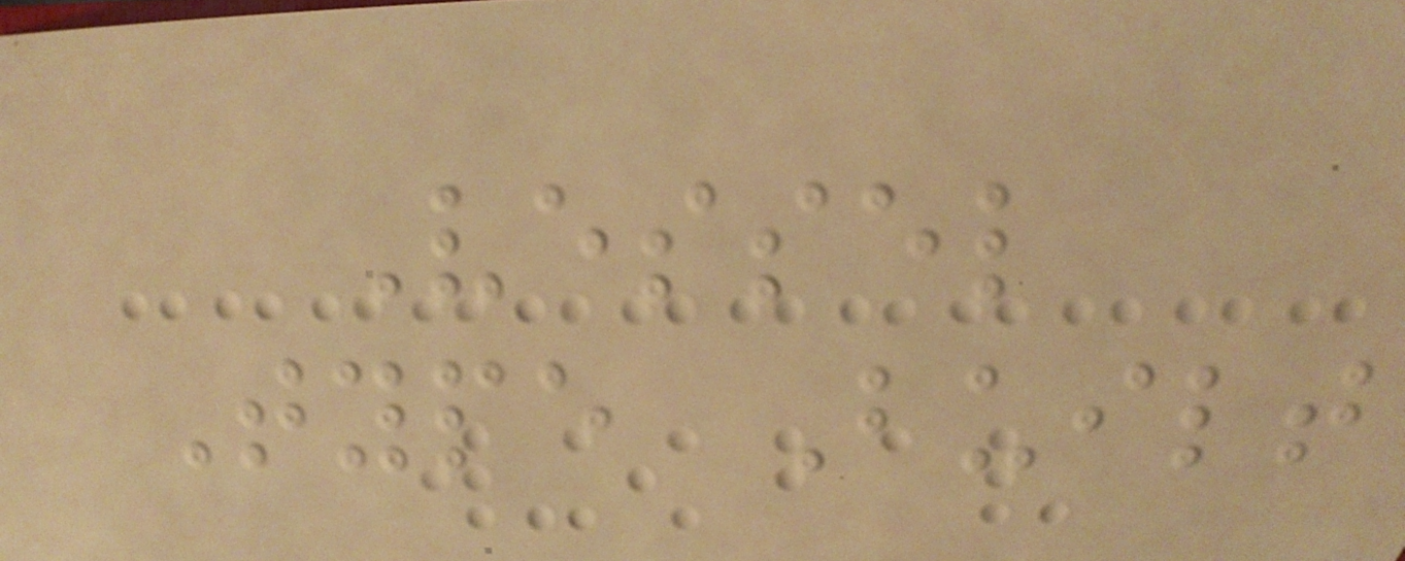Vessel
Type Built
